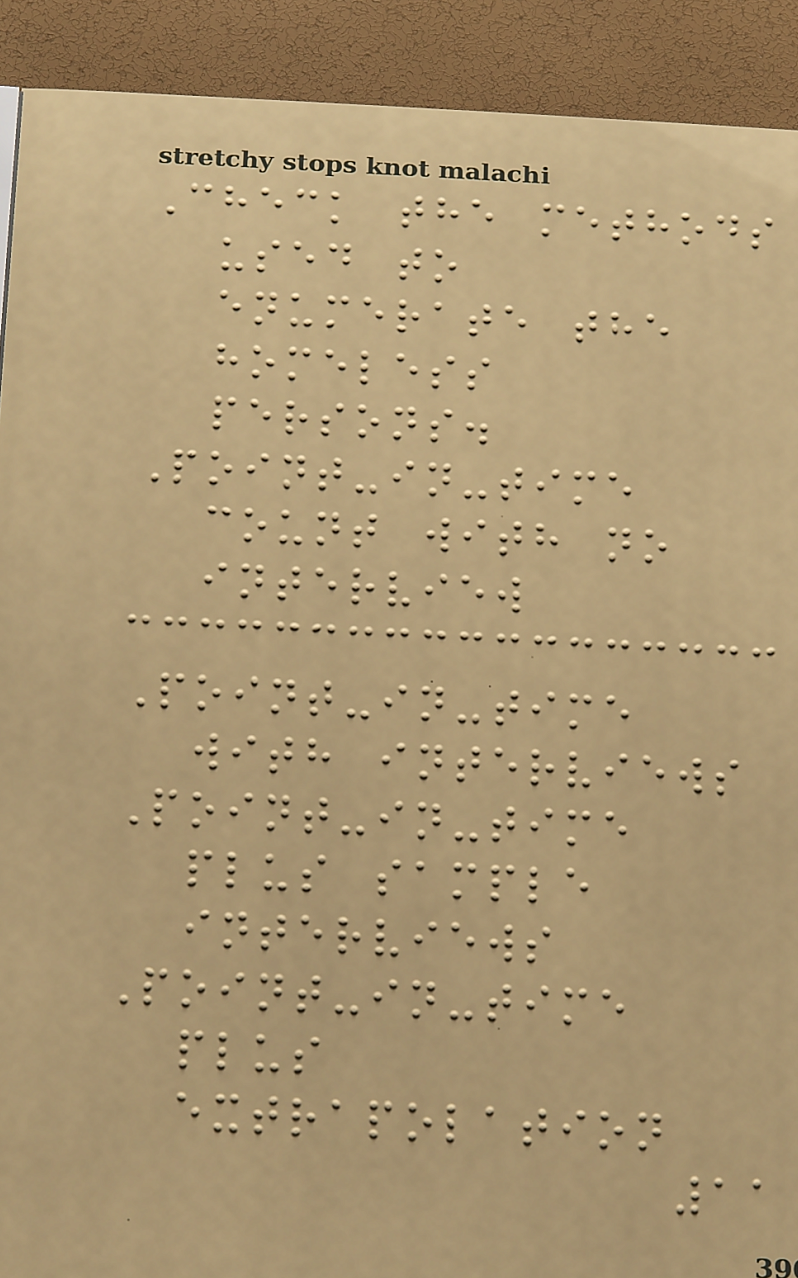Check the methods
used to
enumerate the
homeless
persons.
Point-in-time
count with no
interview
Point-in-time
with interviews
Point-in-time
plus sample
interviews
Point-in-time
plus
extrapolation
11
